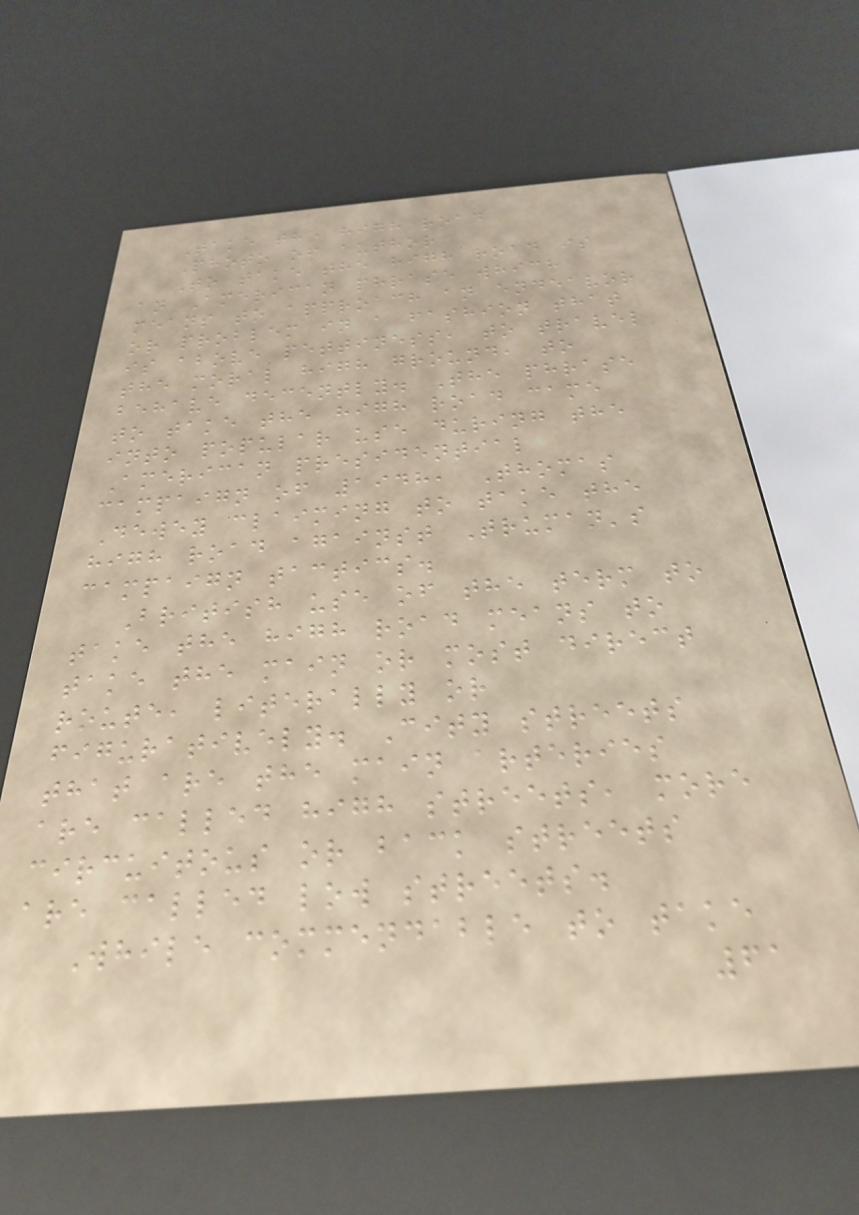Take the high road
Photo of author
To take the high road is
an American phrase which
means to approach an endeavor
or problem in a fashion that
is above pettiness, to travel
the moral high ground, to
behave decently. The phrase
to take the high road came
into popular use during the
American presidential
campaign of 1948, Thomas
Dewey claiming to take the
high road against Truman's
campaign tactics.
British use of the term to
take the high road means to
take the main or most direct
route, literally or
figuratively. City streets
that are the main arteries
are called high streets, more
circuitous or back streets
are called low streets.
While commendable to take
61
